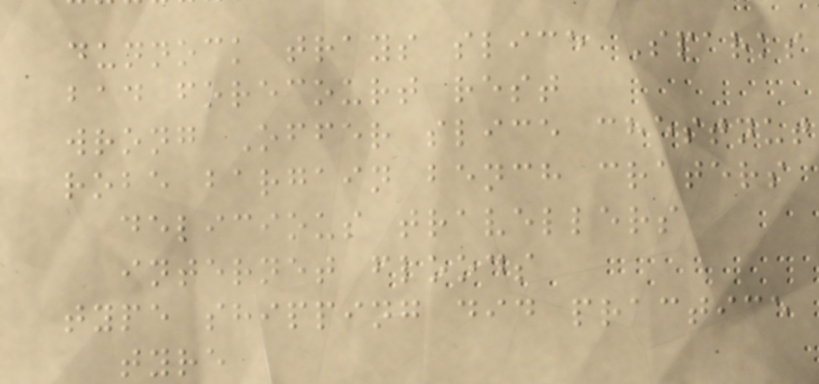dunnock trays slice Sparks
bad forecourt rest
wrong Offer slice chestnut
robe bargain bench craters
delicious travellers
internet floods
type shipping did practice
tyre
